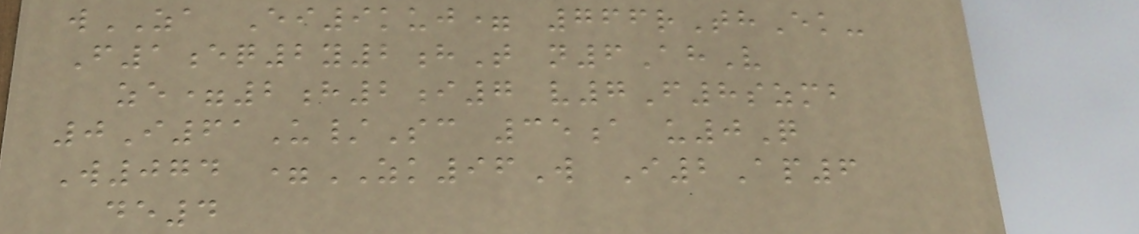wZA Ei9kuj= 766rThEk-
F1eq2y2hT n6AhV
ze=2h2i7 v7F8szmb
0I61U/Sc 35a u0Q
W074 =ZK96W I2Ap6
de4
